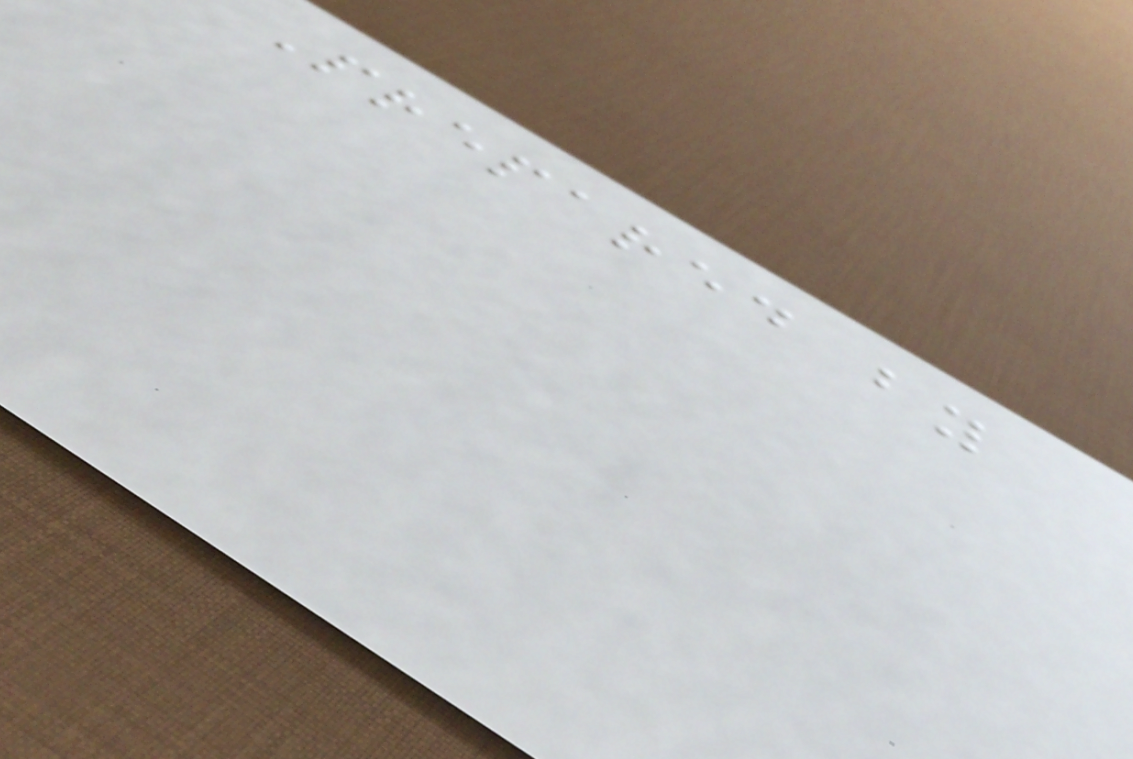Prepared by
